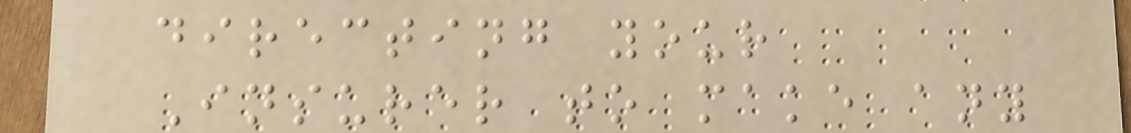directing your
Insurer to make any
